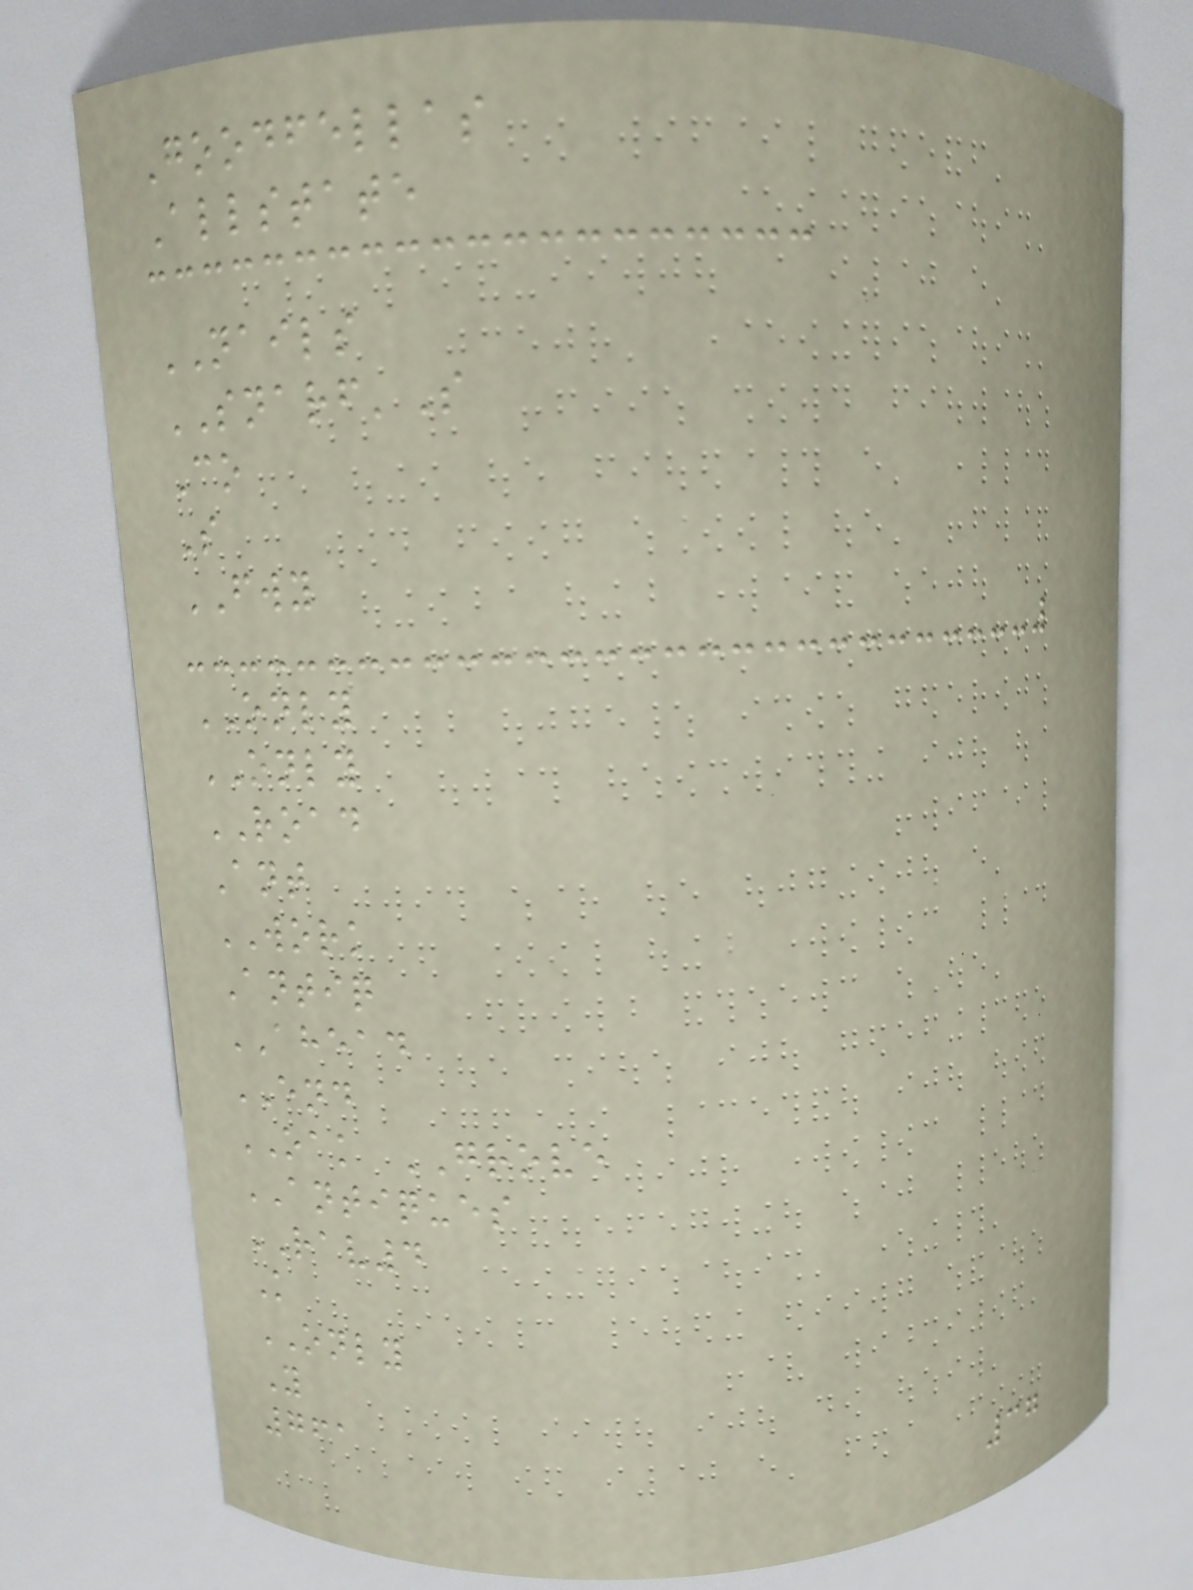Goodfellas
Allstate
NAILS
SNARF'S
Co
S
FWY
ONLY
ONLY
ROAD
Ant
WORK
Antiq
AHEAD
END
OAK GROVE
ANTIQUES
RAV4
K
ONLY
Y
761
37
